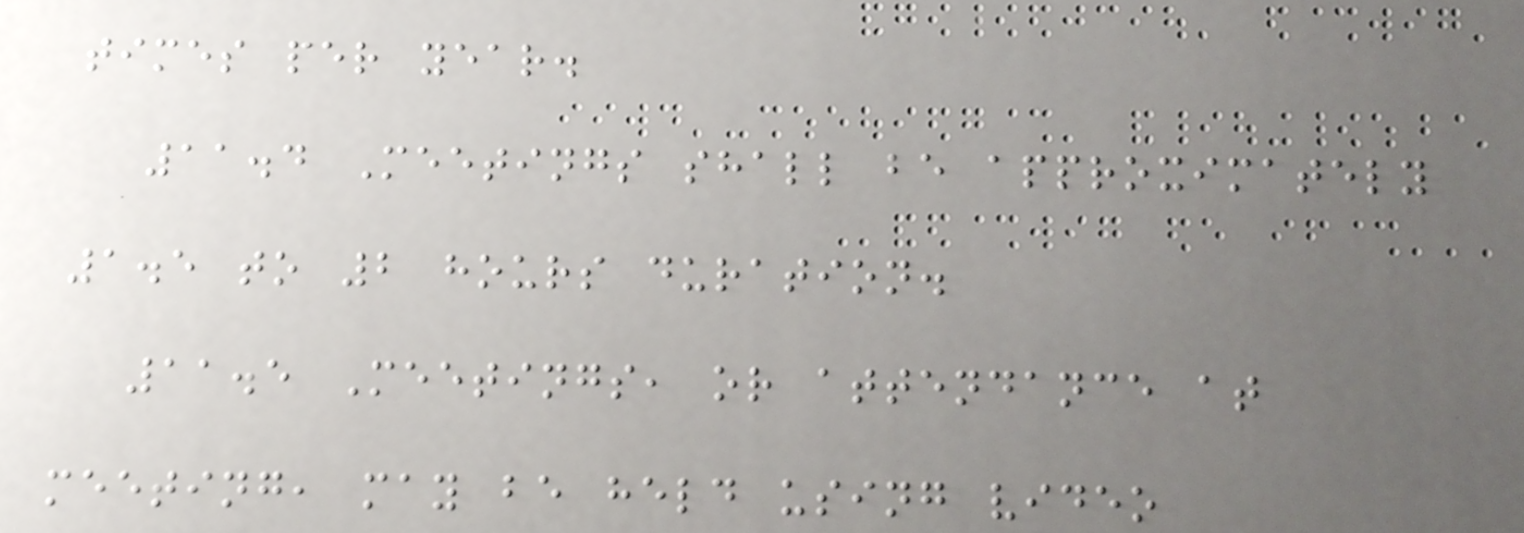times per year.
11.4 Meetings shall be approximately
1.5 to 2 hours duration.
11.5 Meetings, or attendance at
meeting, may be held using video
